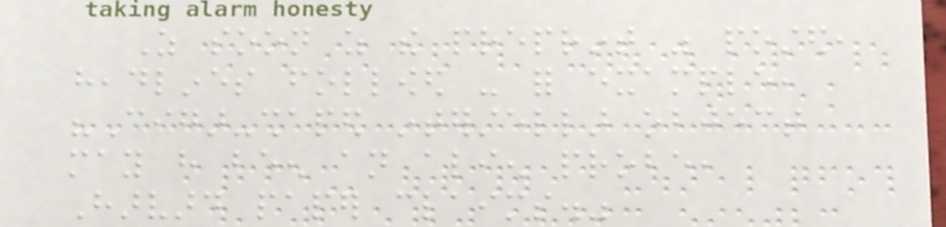As soon as the preprint was posted,
headlines followed - for example,
"Cigar-shaped interstellar object
may have been an alien probe,
Harvard paper claims."
